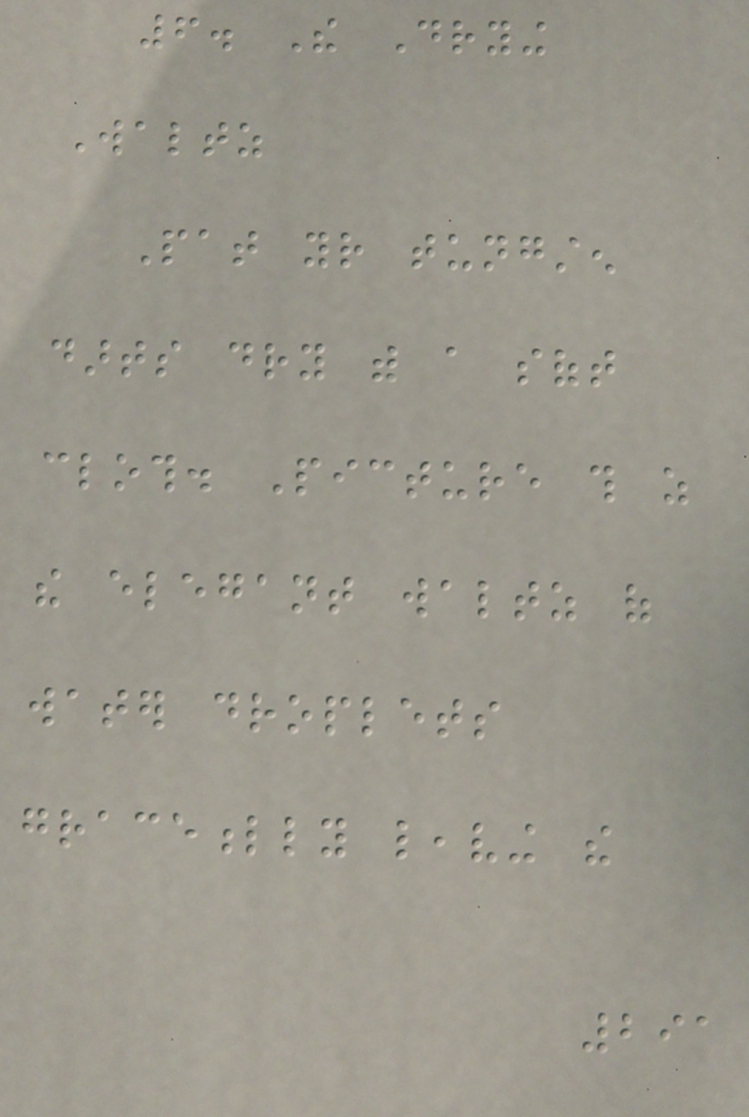6. The Drying
Waltz
Pat your tungsten
darts dry with a soft
cloth. Picture this as
the elegant waltz of
water droplets
gracefully leaving the
291
